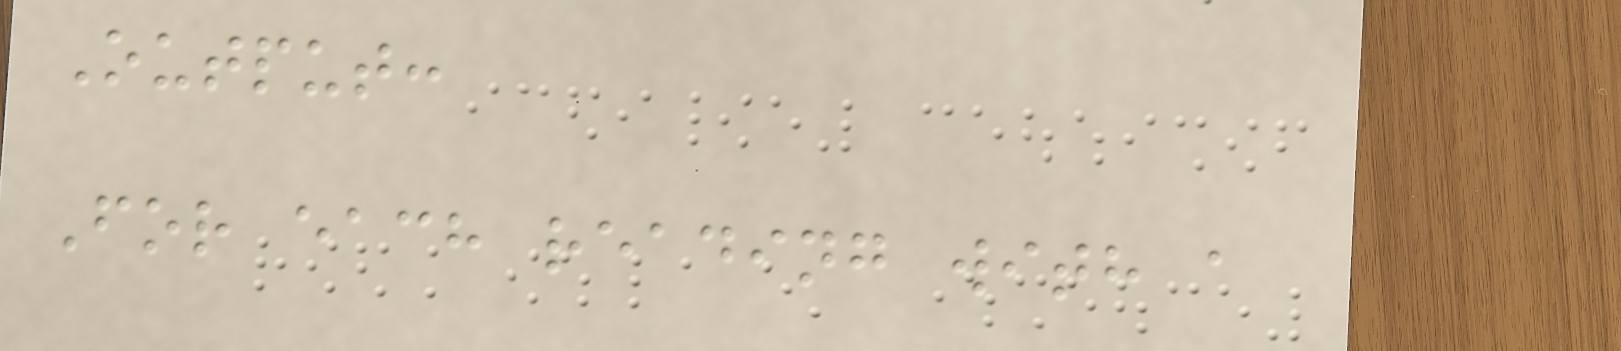Output:
For each reading with a
